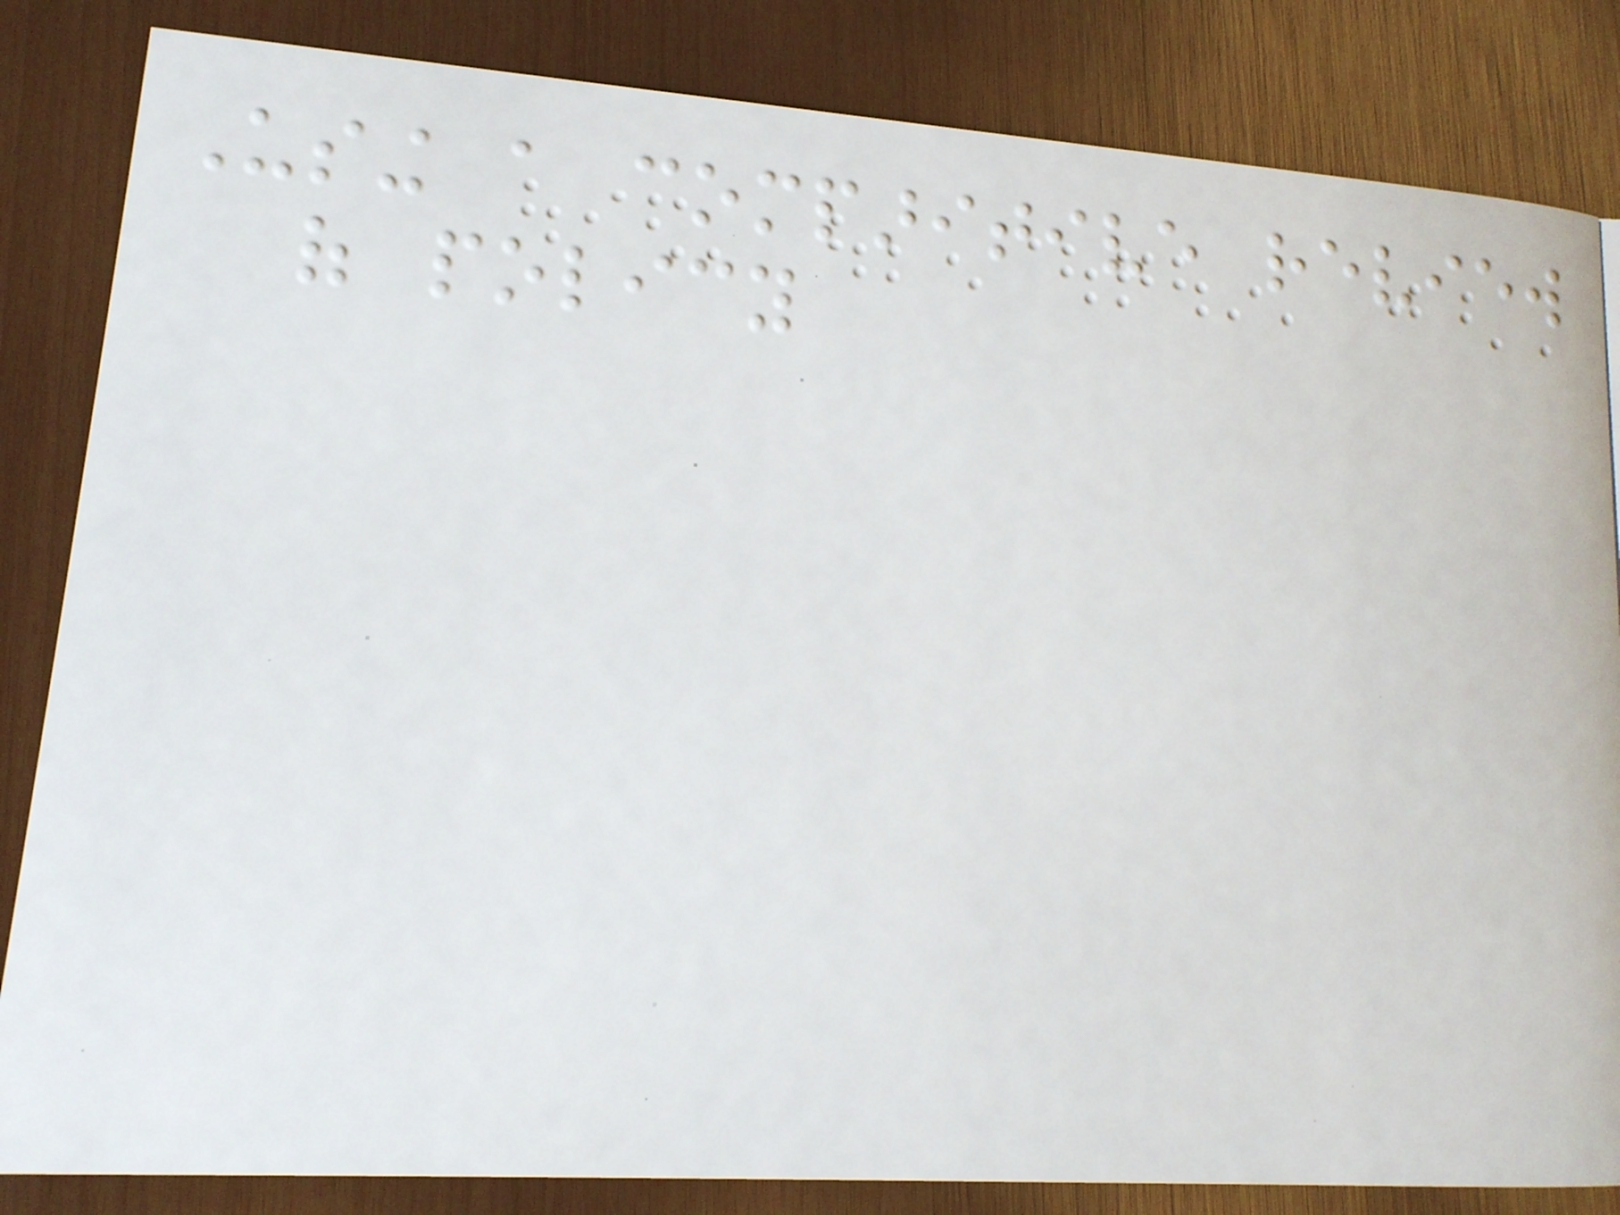Using a comparitive review
of policy
